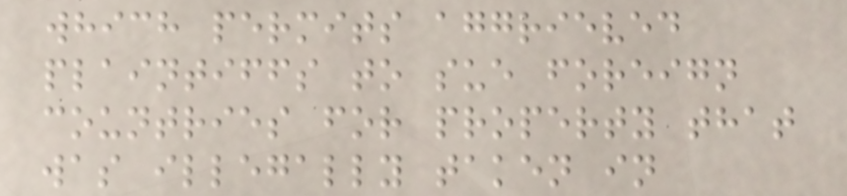which permits aggrieved
plaintiffs to sue foreign
countries for property that
was illegally taken in
